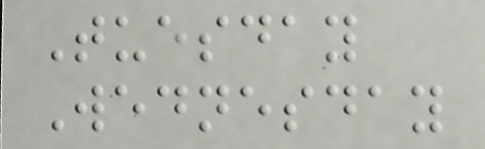Tuesday
Wednesday
